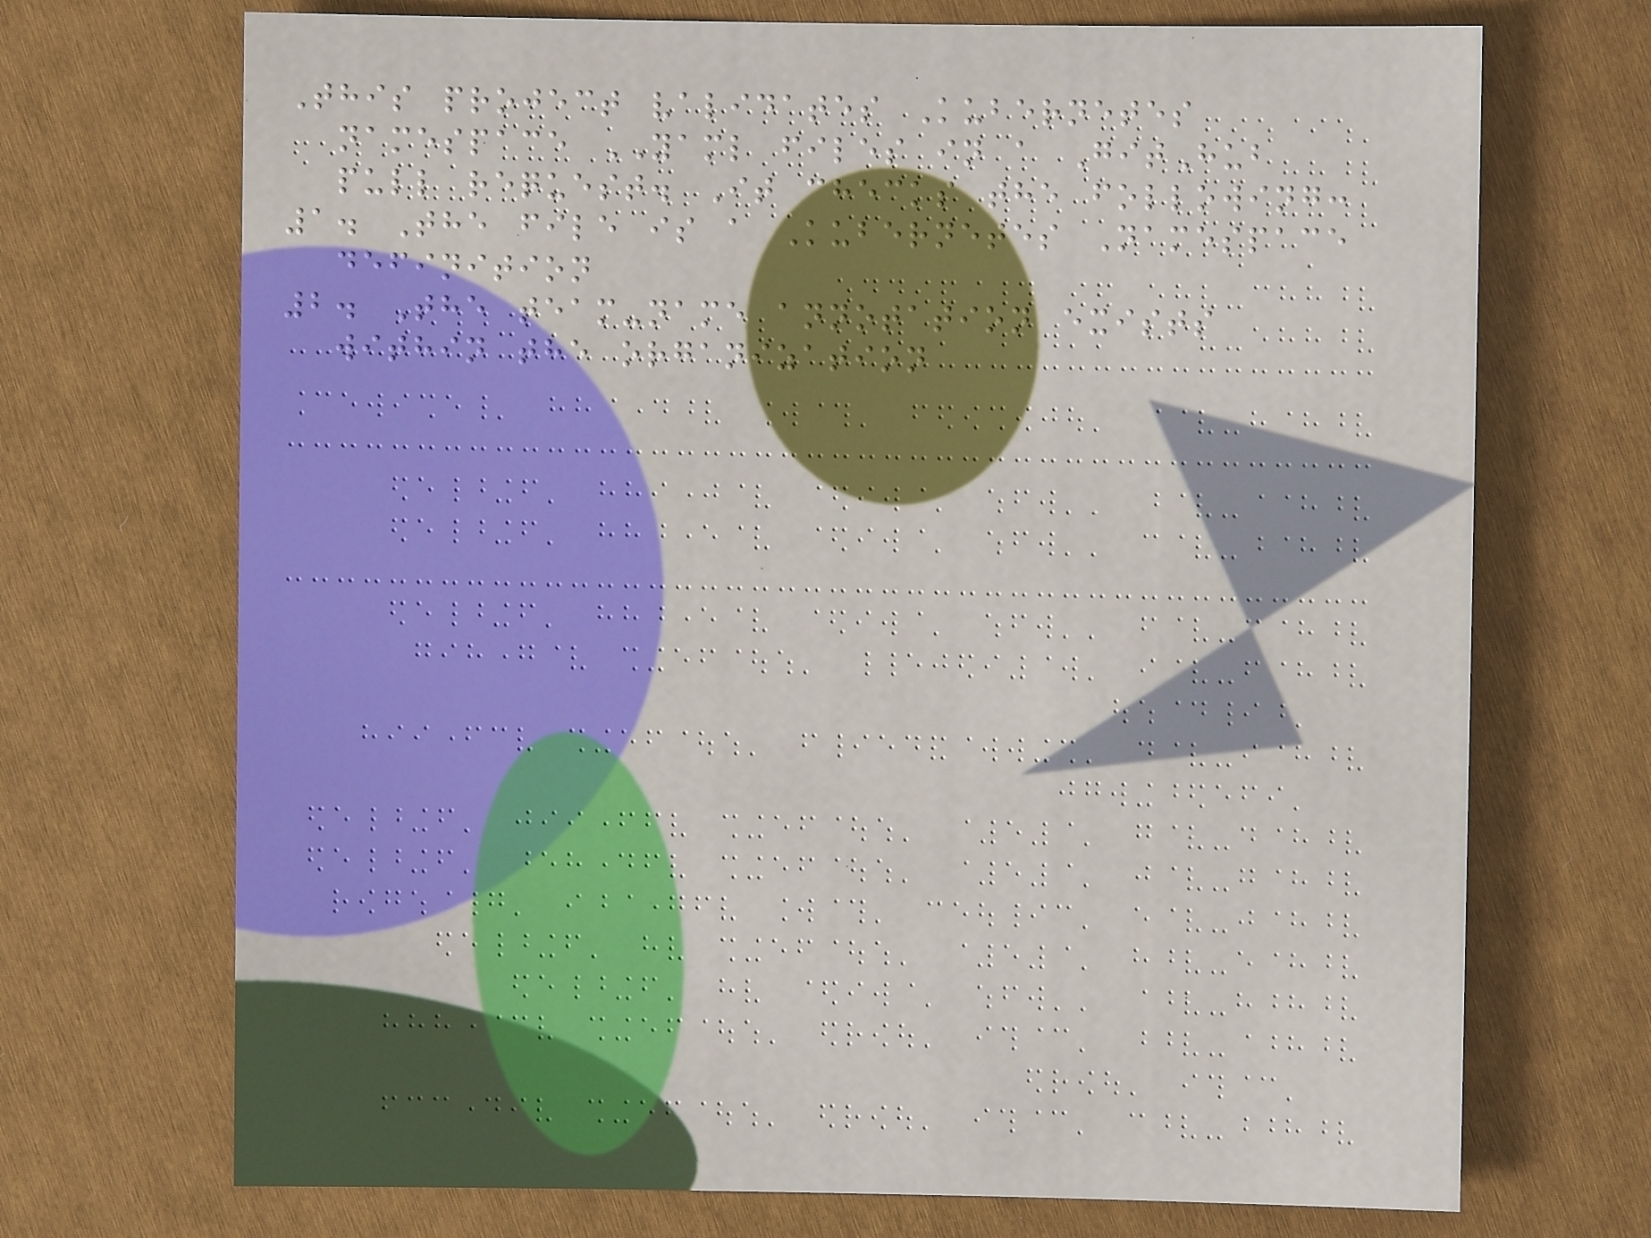This project validates Kubernetes
namespace YAML files in a GitHub
pull request. It checks the following:
1. The file is a Kubernetes Namespace
definition
2. The team-name annotation exists
within the organization
